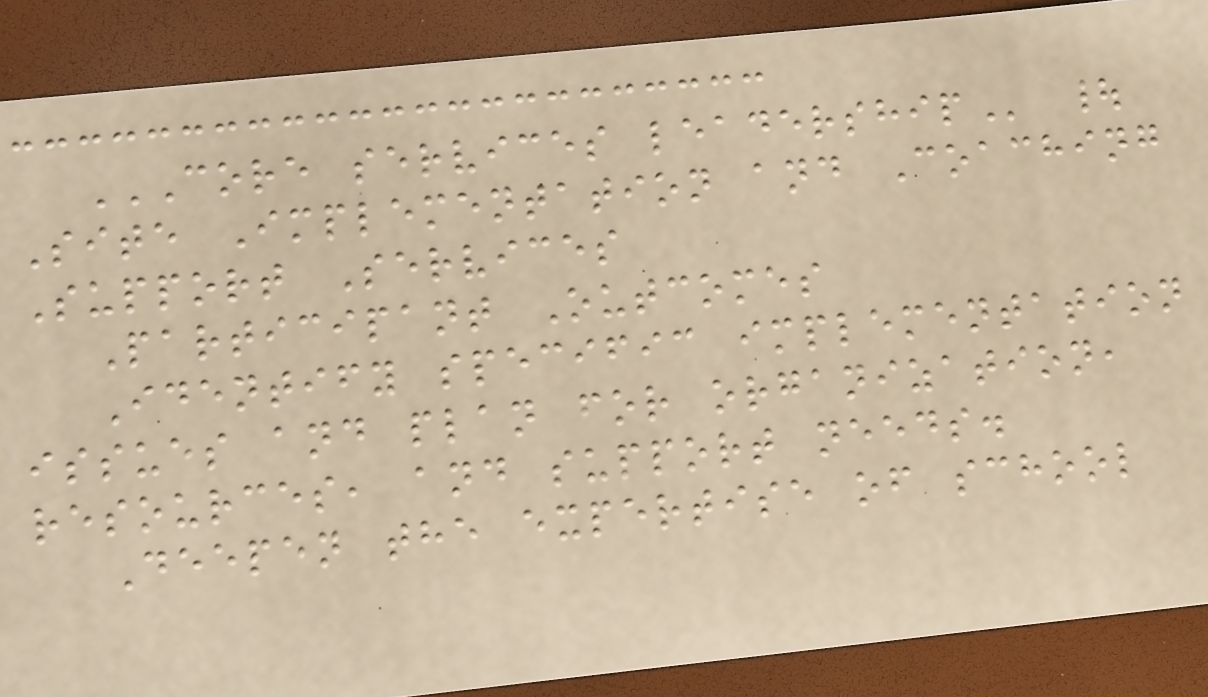CORE SERVICES LEADERSHIP |
Site Implementation and Coaching
Support Services
Participant Outcomes
Identify specific implementation
issues and plan for organization,
resources, and support needs.
Deepen the expertise of school
